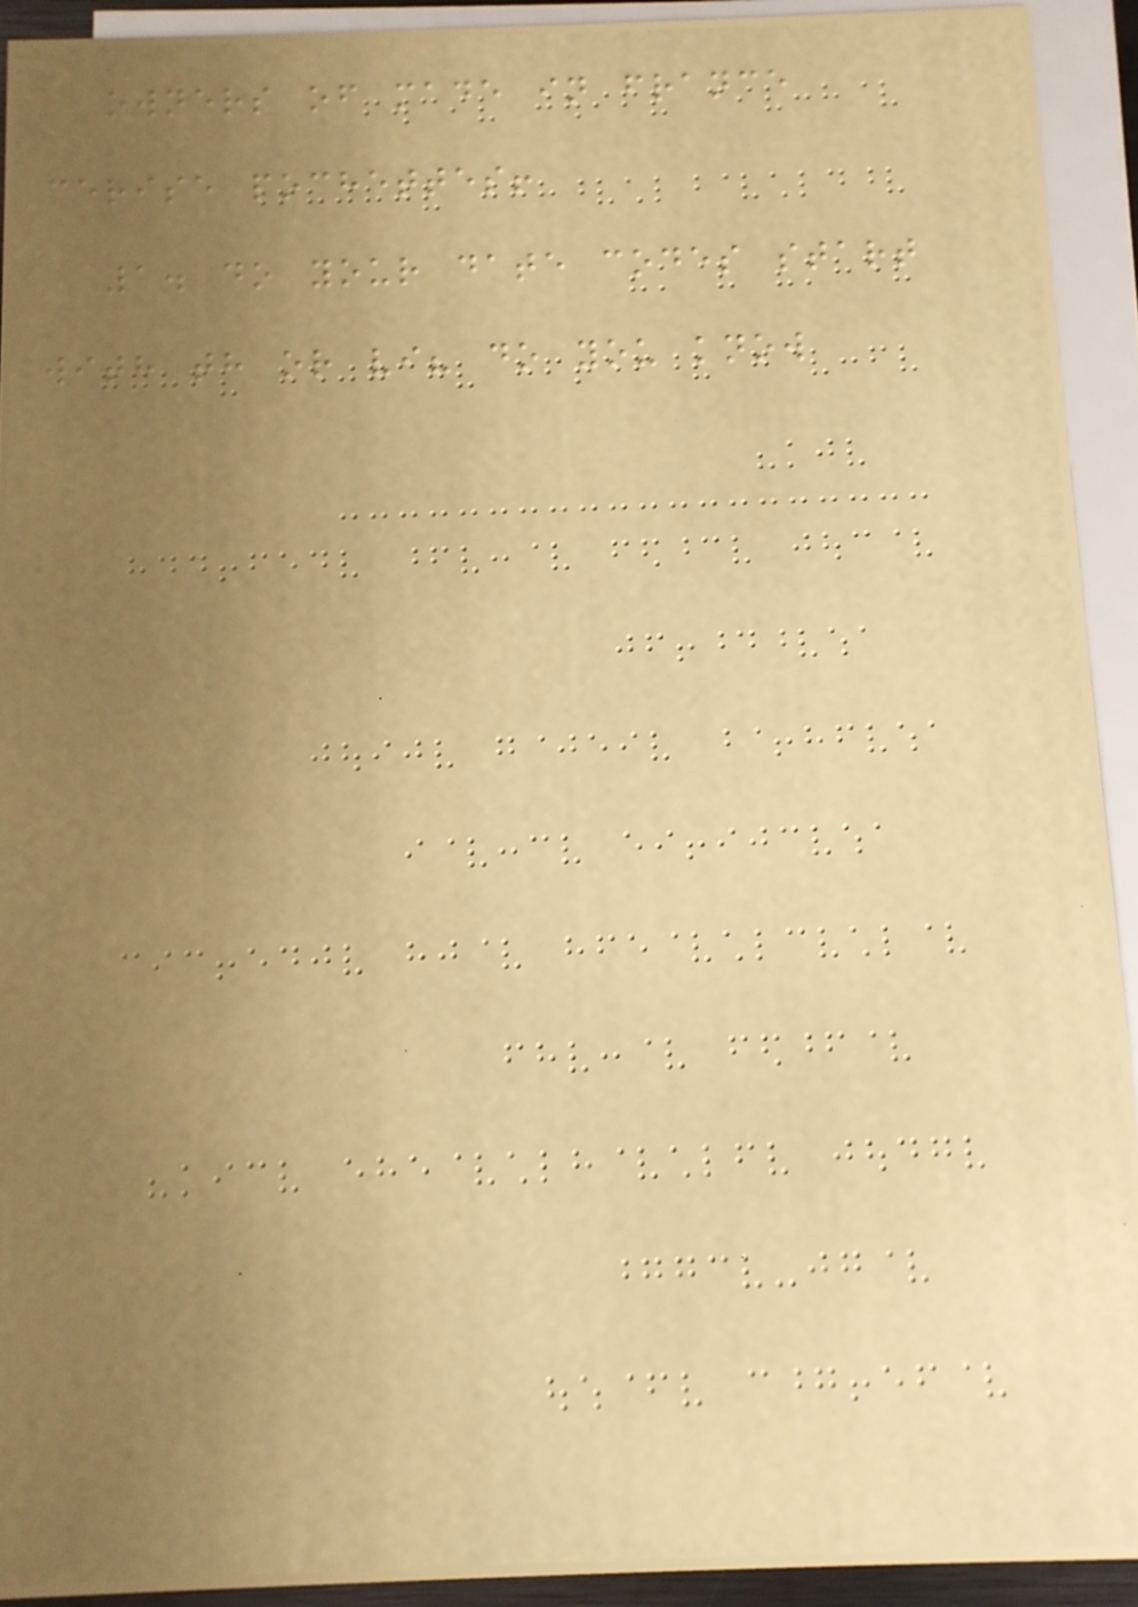owners of made in france
cerise pochettes!
1. do your date codes start
with th or vi? do you know
